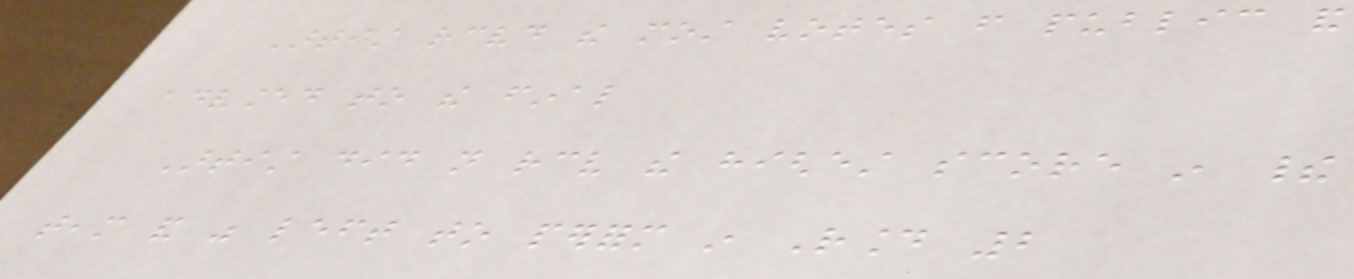Artist received the most votes from public and
advanced to the final
Artist did not receive the highest score in their
team and was left to perform in Round 2
